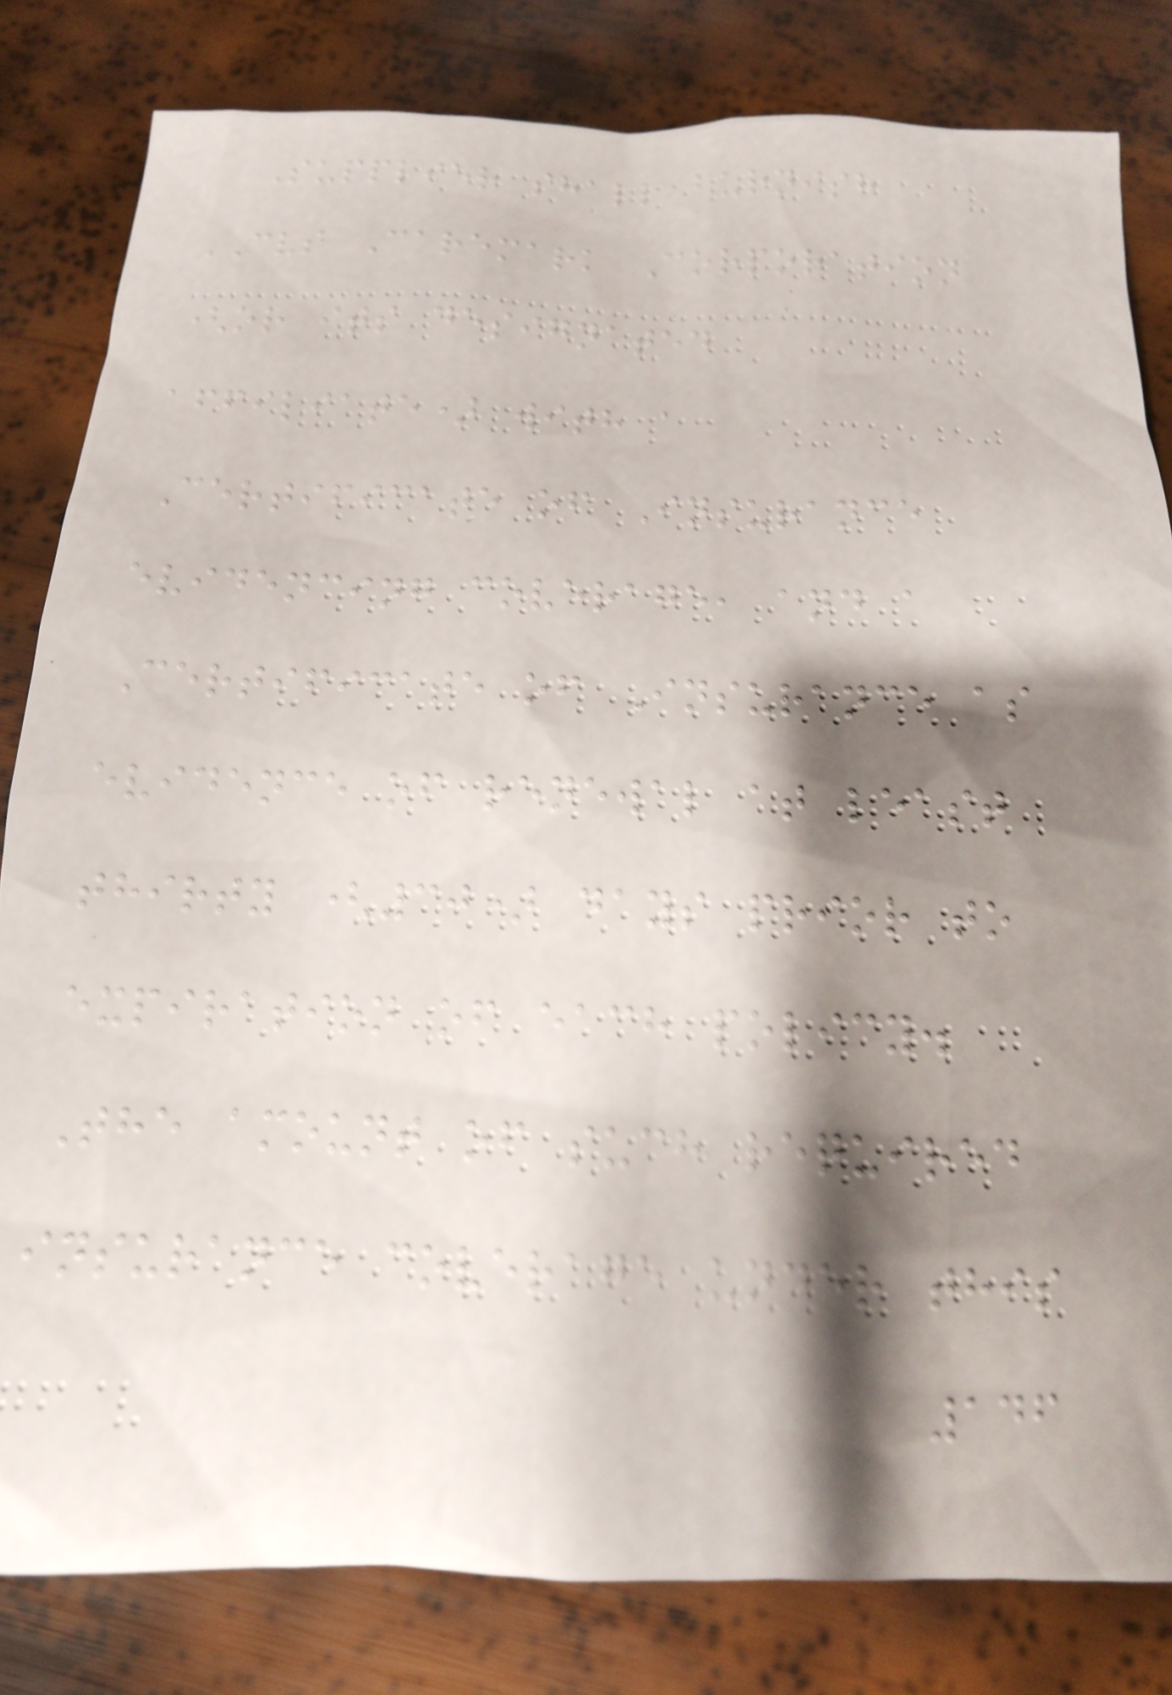Supplier shall furnish
CVS Caremark Corporation
(or its designated
affiliate) with a
Certificate of Insurance
evidencing coverage, and a
Certificate of Insurance as
evidence of renewal at least
thirty (30) days prior to
expiration of each policy.
The amount of such required
insurance coverage under this
146
